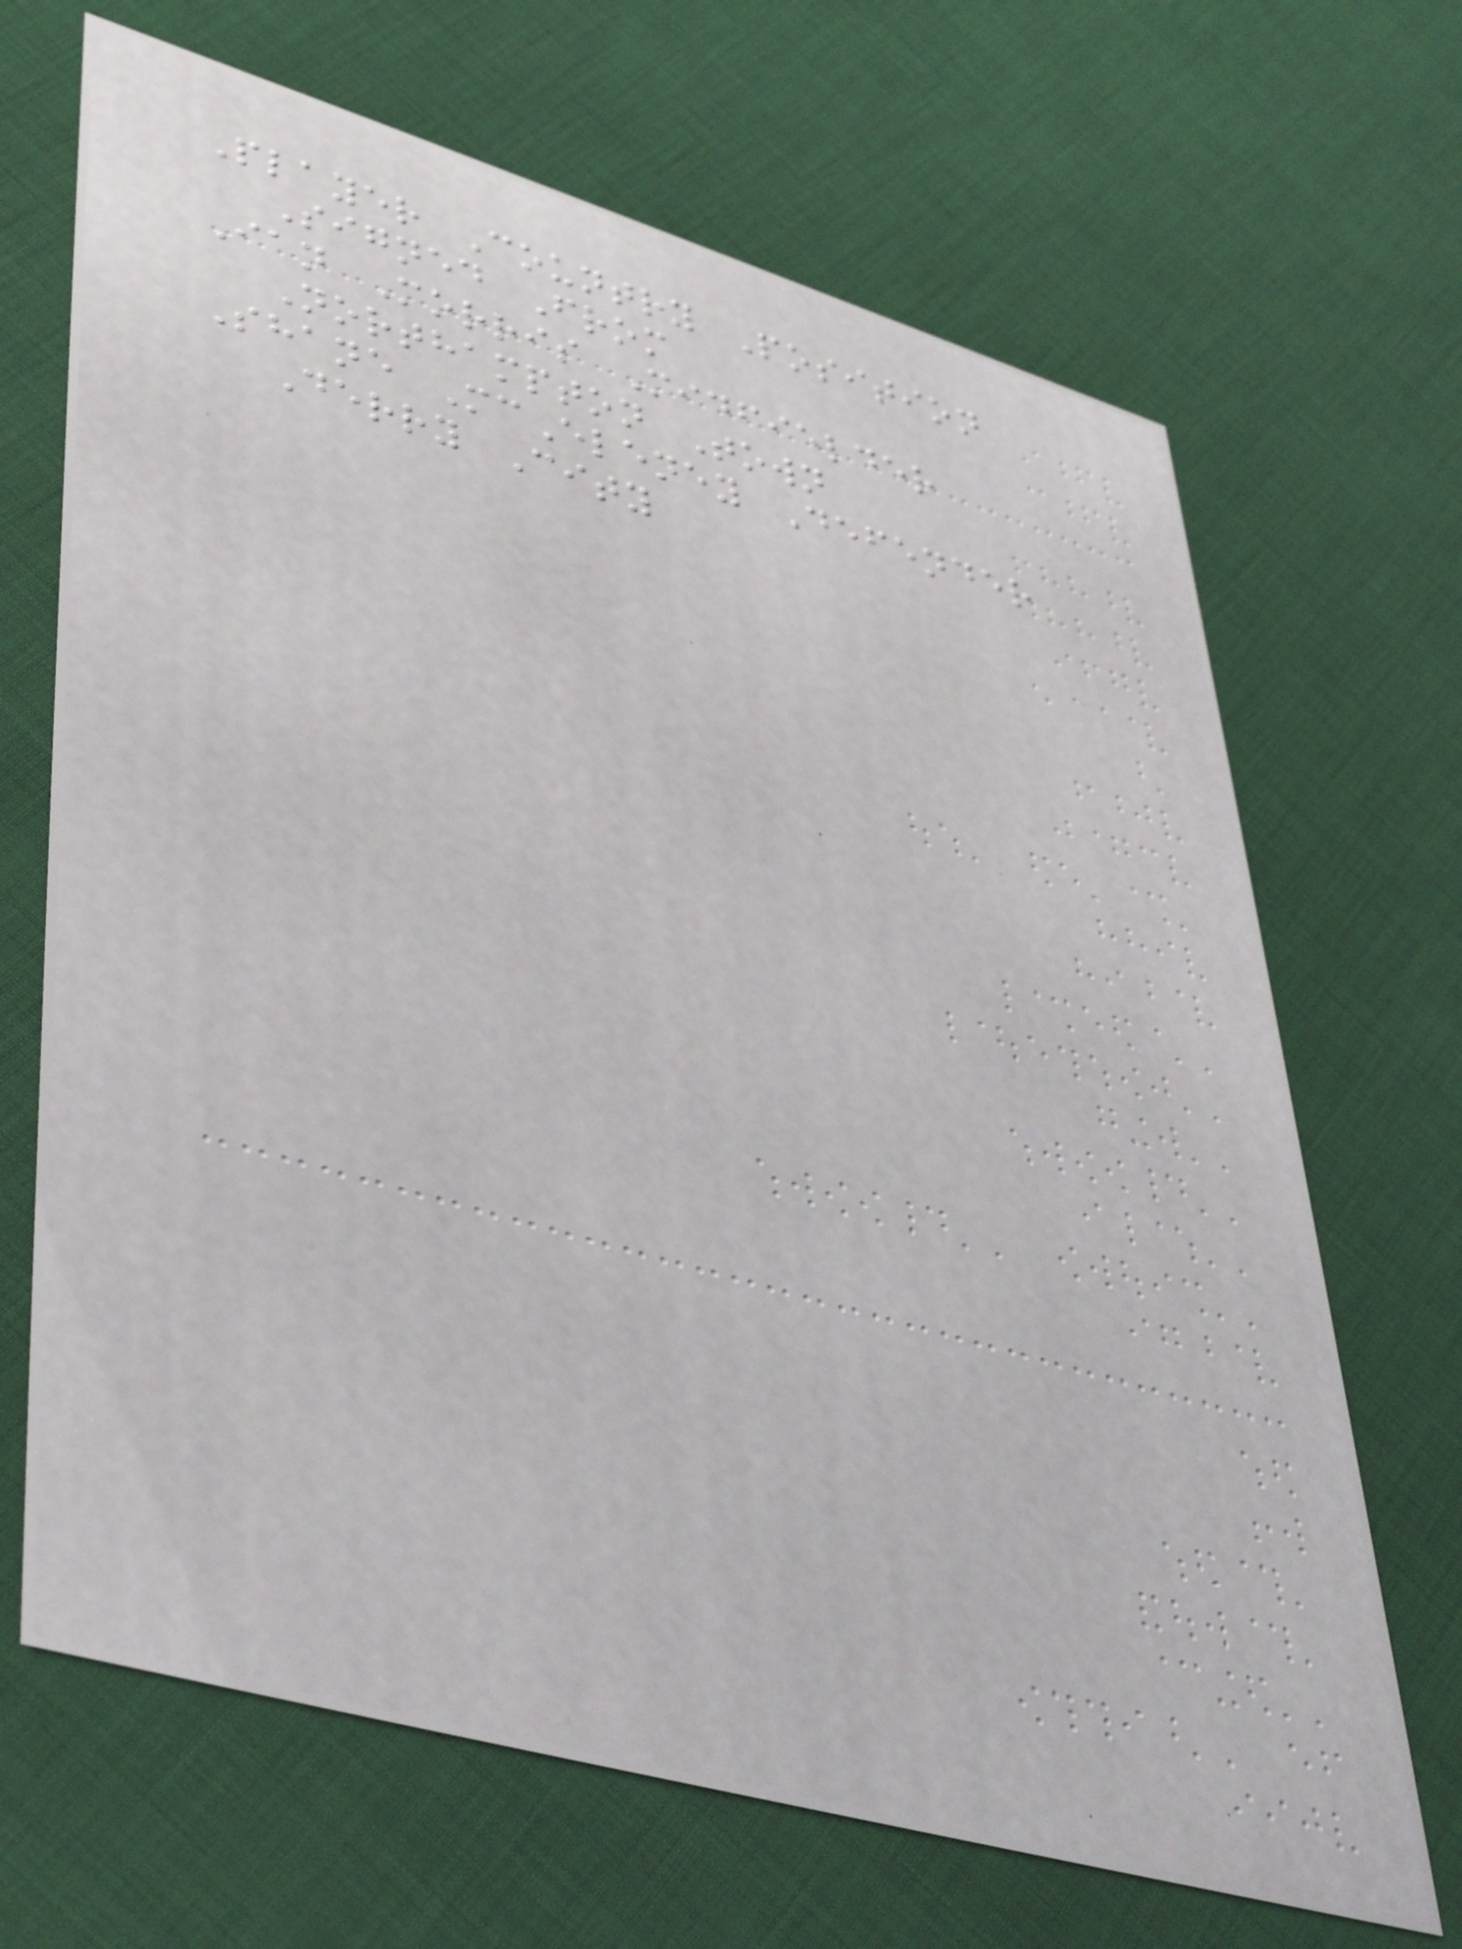Player Country Position
Signed From
Ian Morris Midfielder
Northampton Town
Shane McEleney Defender
Derry City
